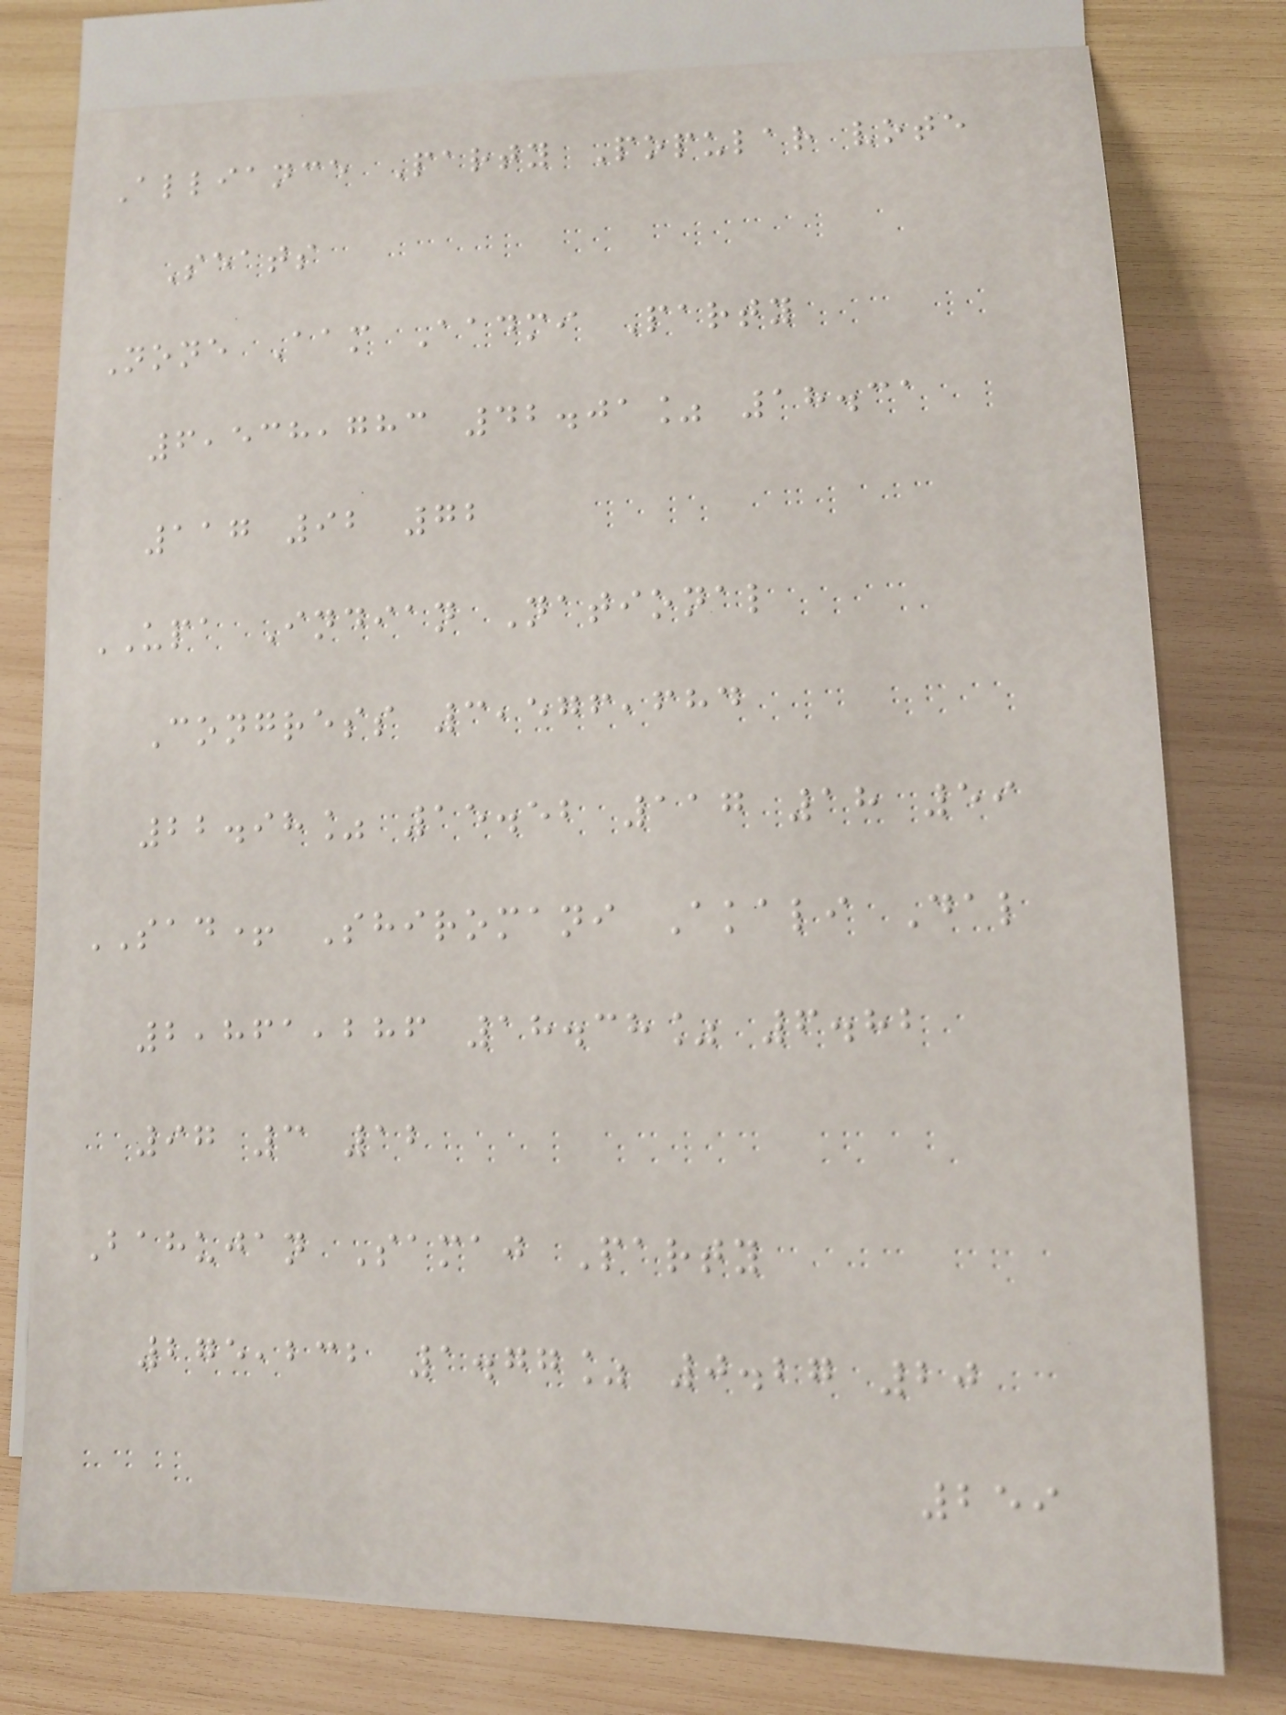Alliance Party Popular vote
Seats
None Aam Aadmi Party
6,538,783 42.01% 18.31
117 92 72
UPA Indian National
Congress 3,576,684
22.98% 15.52 117 18 59
SAD+ Shiromani Akali Dal
2,861,286 18.38% 6.82
97 3 12
Bahujan Samaj Party
275,232 1.77% 0.27 20
259
